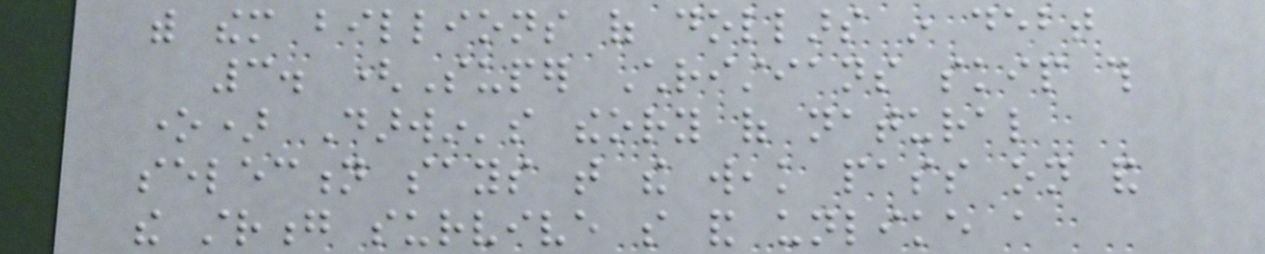with them billions of dollars in debt
3. (Super Christians skip this
one) Darwin's theory of natural
selection says that the weak pass on and
the strong survive so and unlike a
